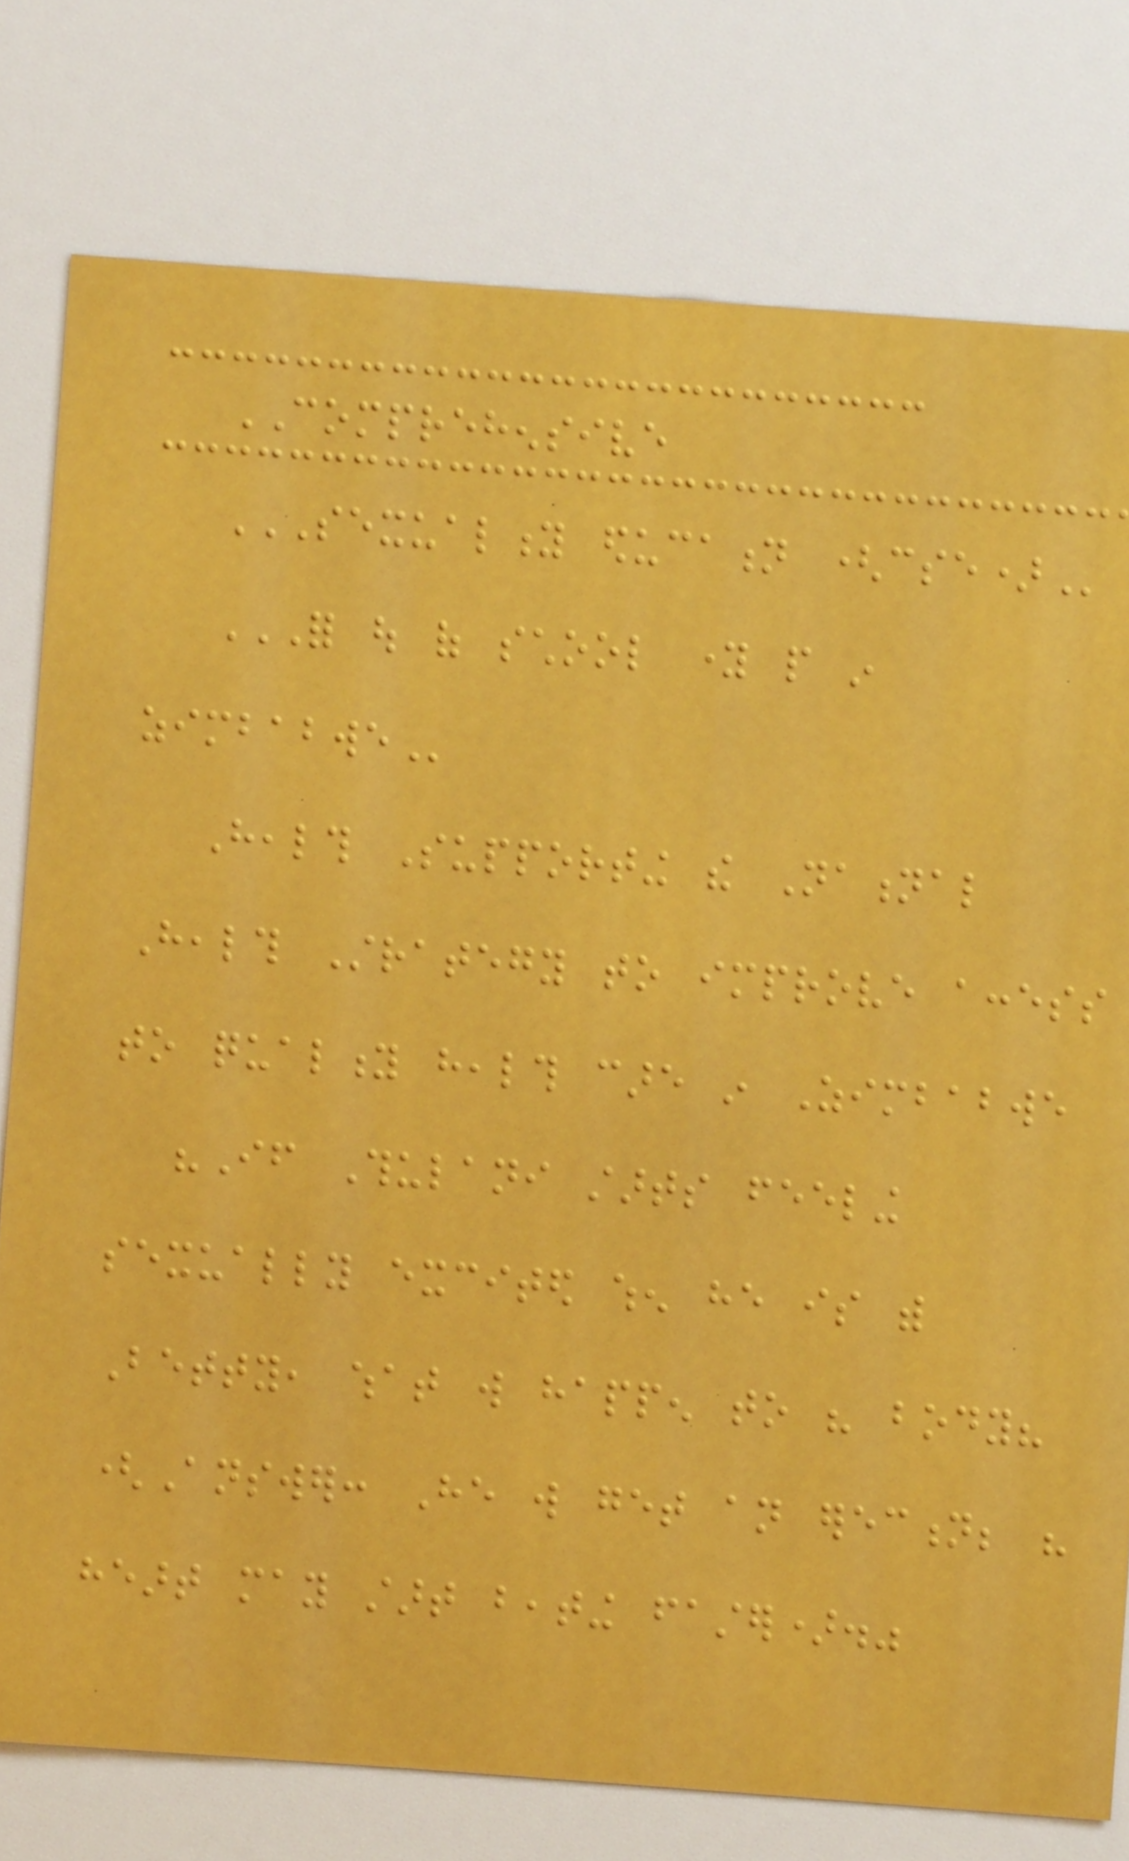COMPREHENSIVE
SEXUALITY EDUCATION (CSE)
FOR OUT OF SCHOOL YOUNG PEOPLE IN
ZIMBABWE
Health Supporting the National
Health Strategy to improve access
to quality health care in Zimbabwe
"If Thulani starts feeling
sexually excited when he is with
Betty, what will happen to his body?
(Answer: He will get an erection; his
heart may start beating faster)."
